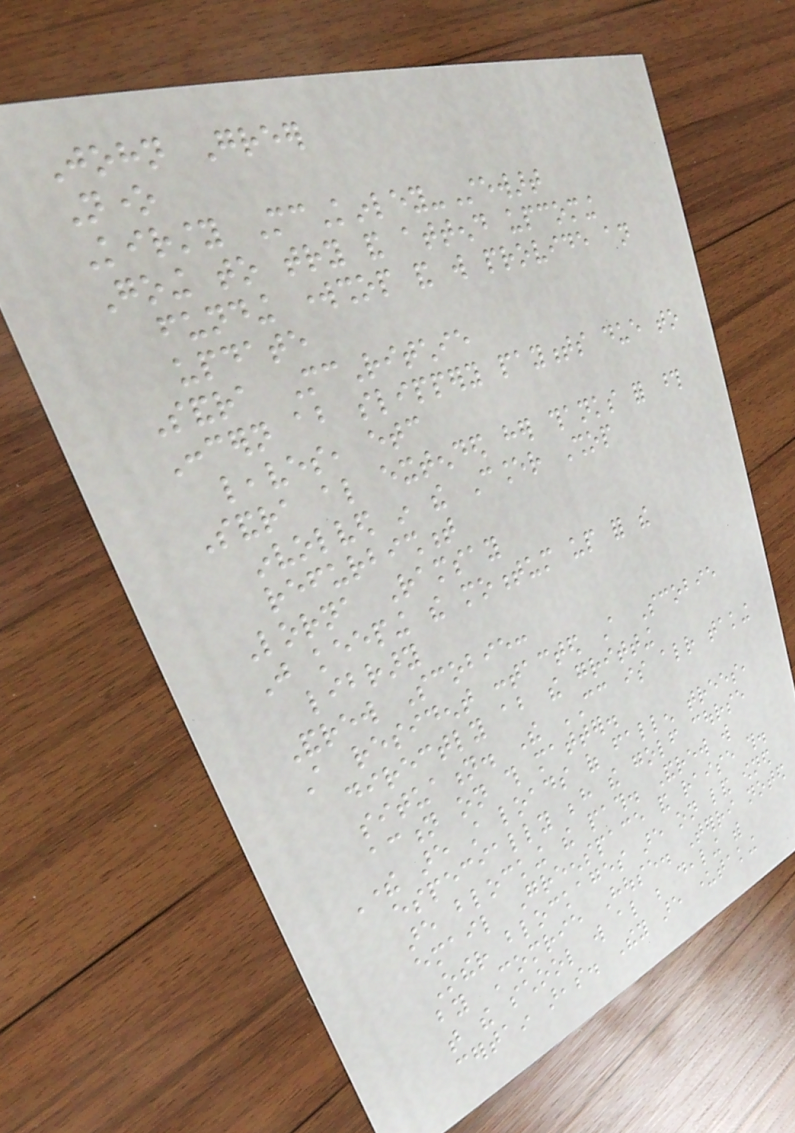John Greer
None
Kirsty McKinley-Stewart
Going to try and attend upcoming
funding workshop and will provide an
update
Sandra McRitchie
Concern about slippery payments due to
leaves, etc
Sandra also extended her thanks for those
involved in the Cancer Shop
refurbishment
Lorna Ramsay
Just keeping the momentum up for the
library
Andrew Scobie:
A resident contacted A Scobie
directly about the gritting
situation. The CC is already taking
action on this matter.
There are still loads of fallen trees,
especially behind the golf course
are blocking the path. Andrew will
email Greenspace and raise this.
Other blockages are on land owned
by Comrie House. Terri noted
that the school will also be dealing with
certain areas. They are undertaking
